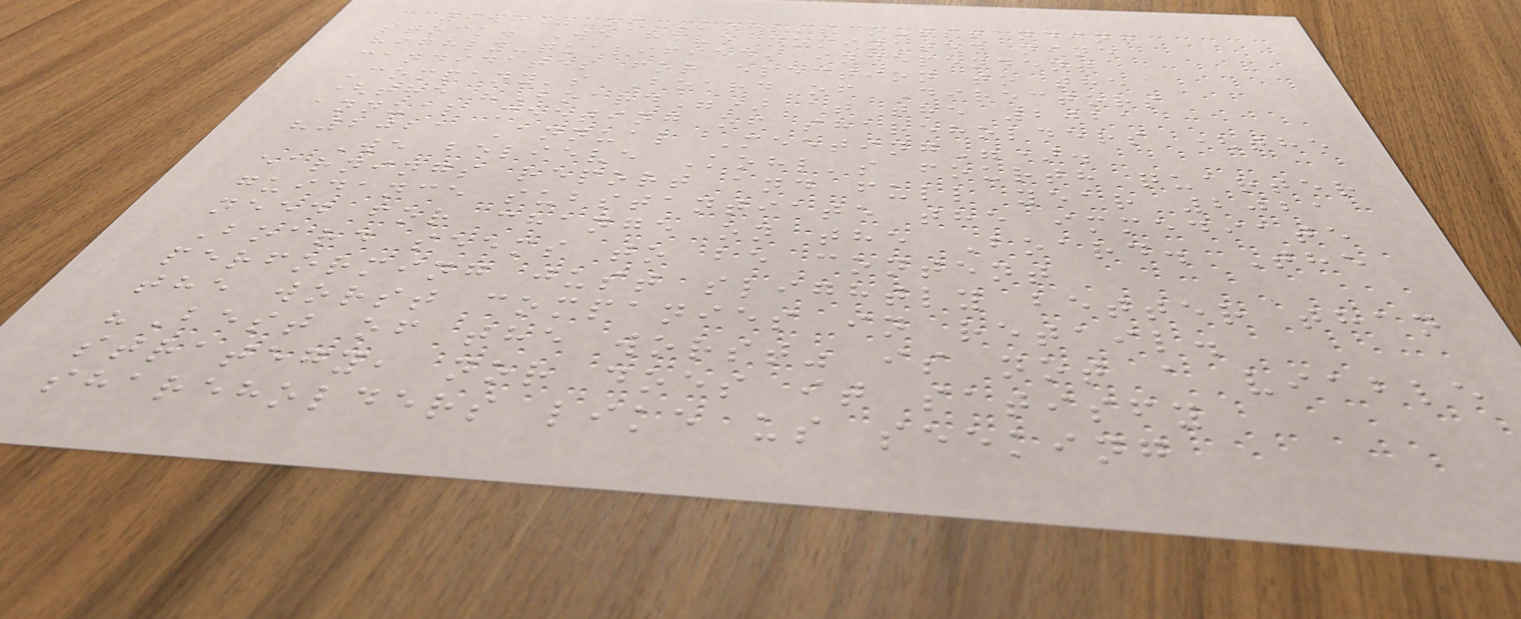9.5% of Kohl's outstanding
stock. We have nominated nine
highly-qualified, independent
candidates for election to the
Company's Board of Directors
(the "Board") at the 2021
annual meeting of shareholders (the
"2021 Annual Meeting").
We believe Kohl's fourth quarter
earnings report and full year 2021
guidance substantiate the immediate
need for change on the Board. The
Board seems to be content
performing just slightly better than
the worst companies in retail.
"Best of the worst" is not a viable
strategy, nor does it satisfy
shareholders like us seeking
